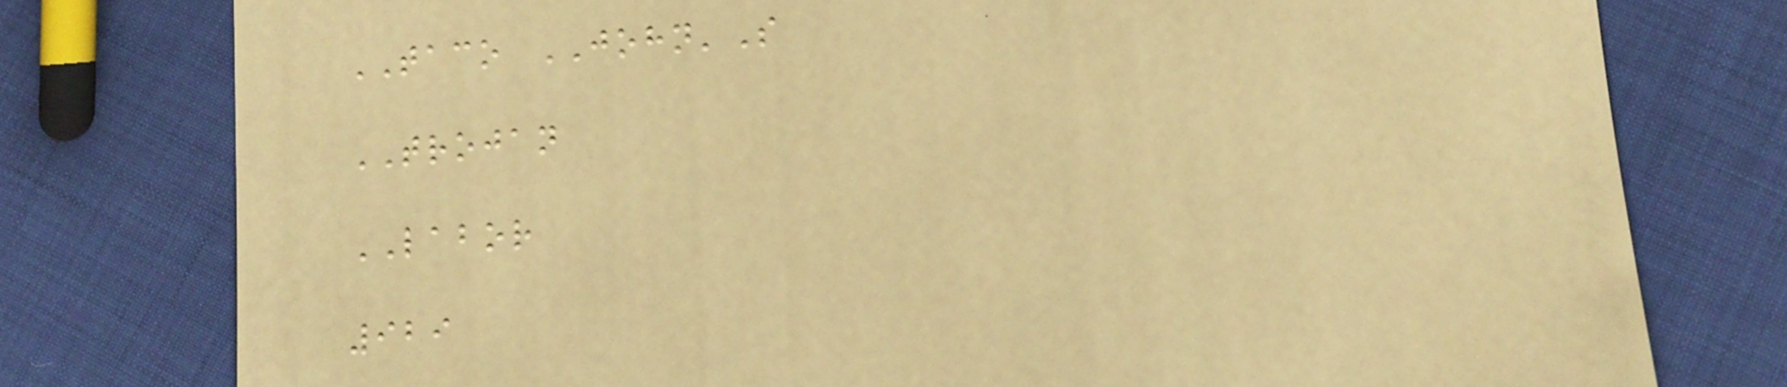TACO JOHN'S
TROJAN
LABOR
929
